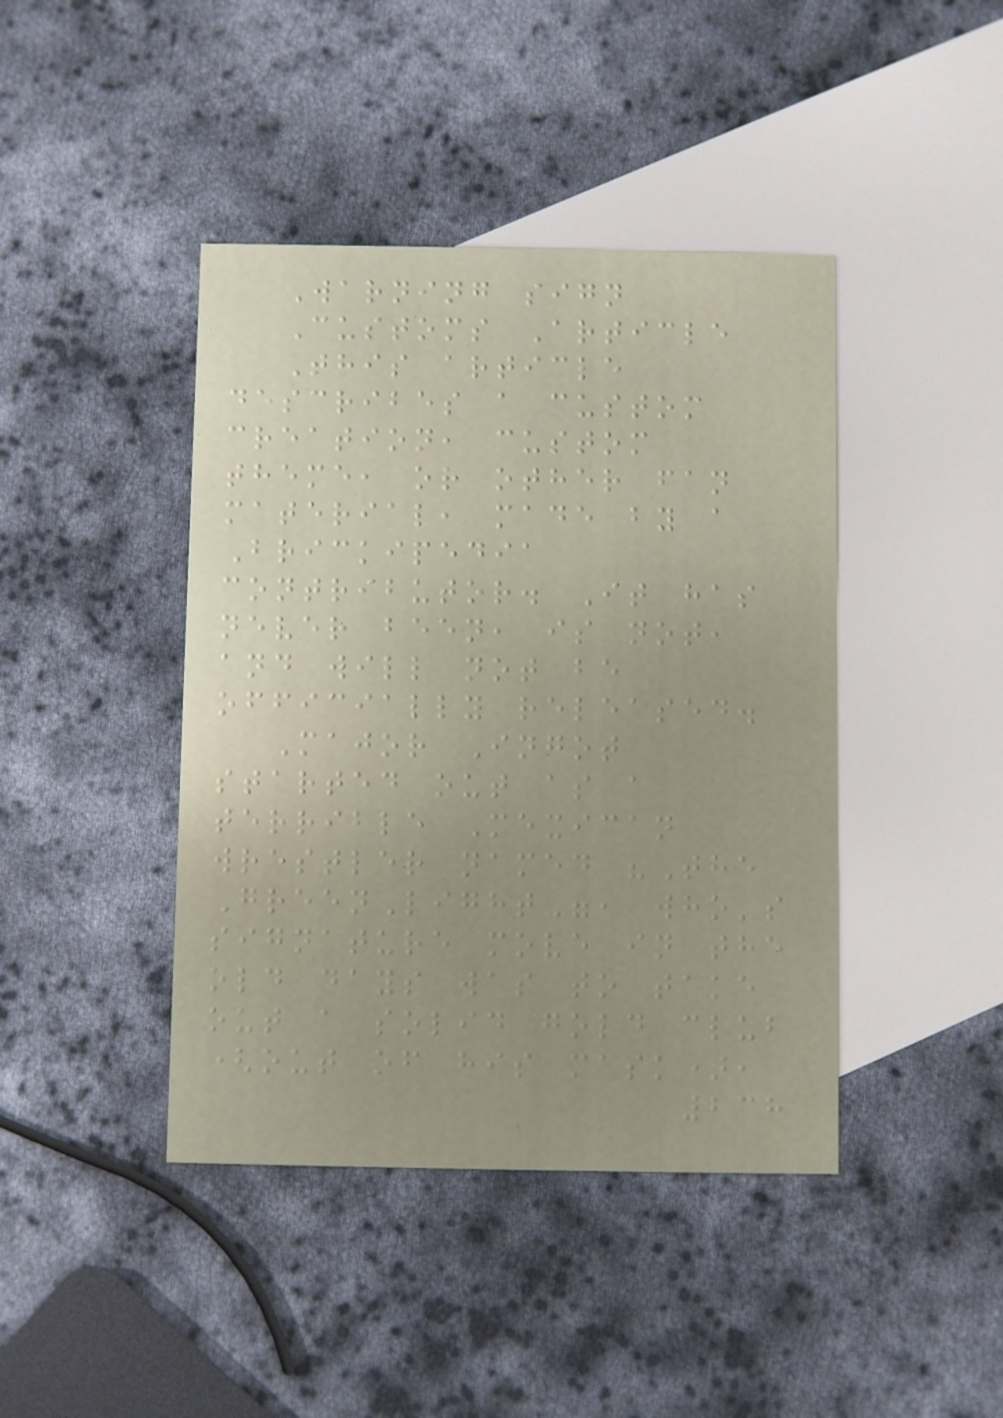Warning sign
Customs Article
This article
describes a custom
creation, custom
theme, or other fan
material, made by a
Brickipedia
contributor. It has
never been, is not,
and will not be
officially released.
Major Ingot
started out as a
terrible Mexican
wrestler named "The
GreenLight", who's
signature move in the
old days was to take
out a solid gold club
(out of his mask),
238
